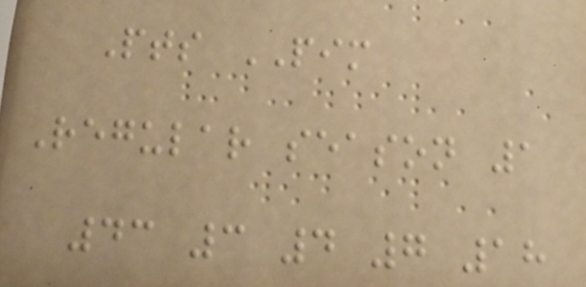Pts PIM
Regular season 1
43 3 4 7 18
